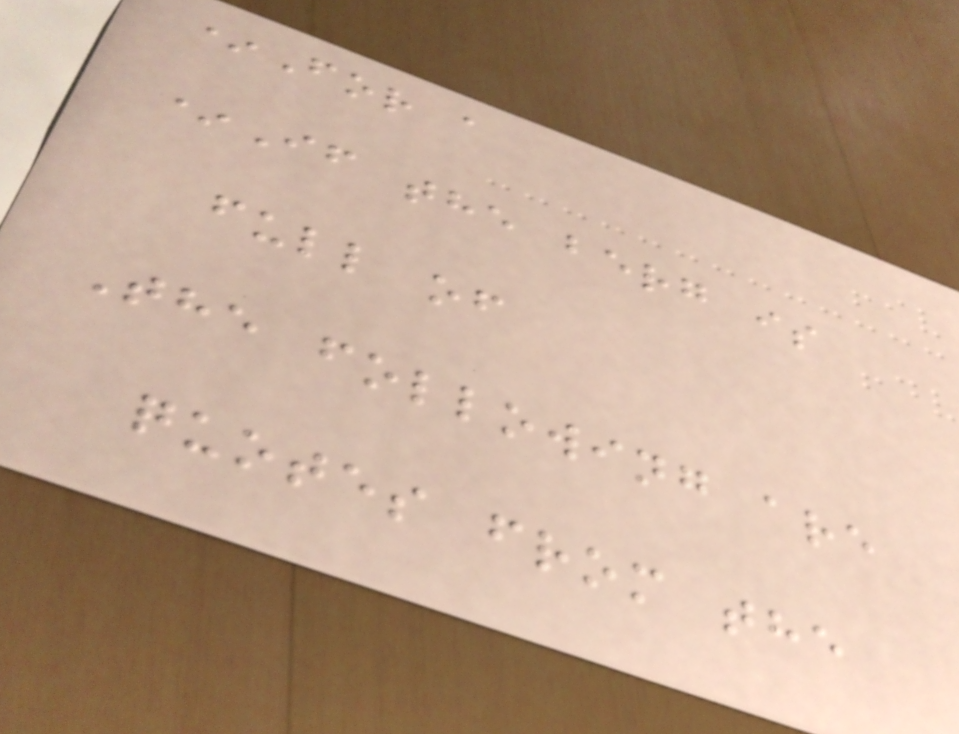*For a
*If the berg is
full of
The following are
quotes from the
